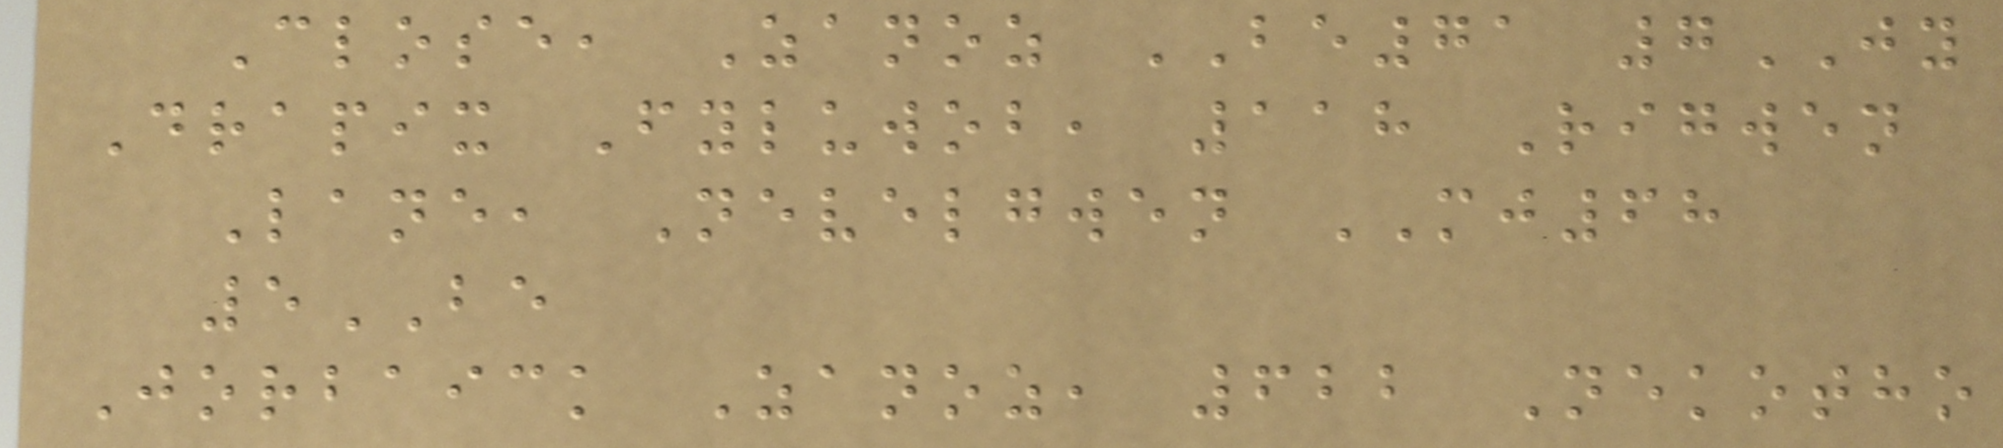Close, Zanoz BE71 7JY
Drapix Fyluwob, 118 Rigwen
Lane, Nevelgwen MJ68
5BE
Jorbaick Zanoz, 622 Nekotho
